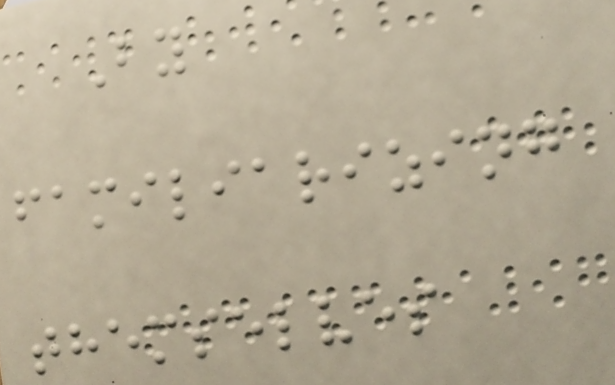By
familiarizing
themselves
